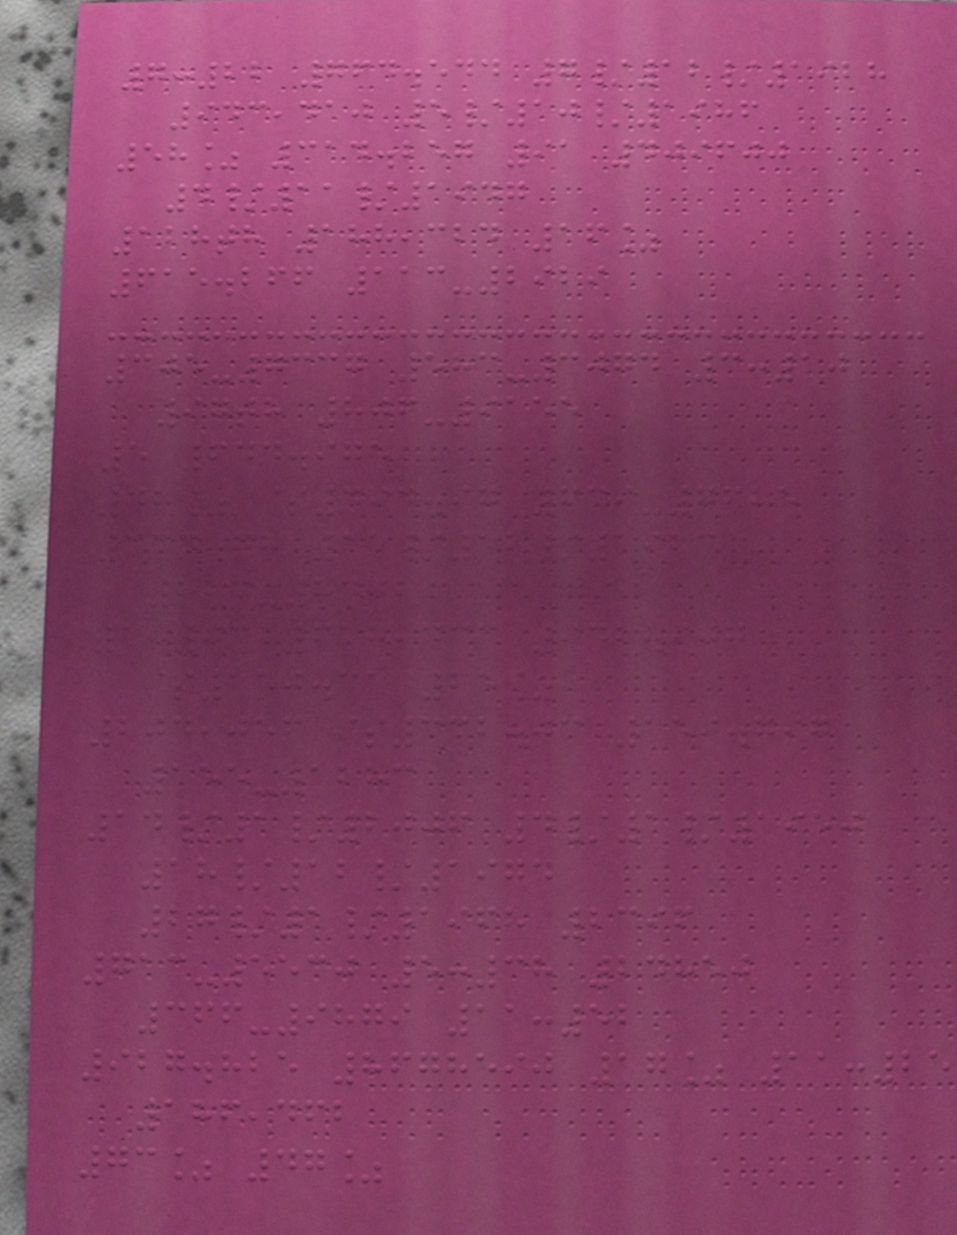7:22 764.544 7/12/1928
943,410 5/10/1986
58% 314.257 91 409600
4/11/1947
128th 188,324 16%
615.266 113-2929
305-7337 583-3074 3:10
97th 806-9155
5 644.975
48% $494.97 639-7625
334.78 11/12/1923
224-8402
1:03 618,433 942.907
$150.31 25%
204,056 $332.03 159.797
155-1283
14/1/2006 4/1/1950
18/12/1974
27/1/1968 2396
713-5530 5:38 24850
366-9879 11:52
927.825 8678590 17% 11:25
186,462
73% 47%
